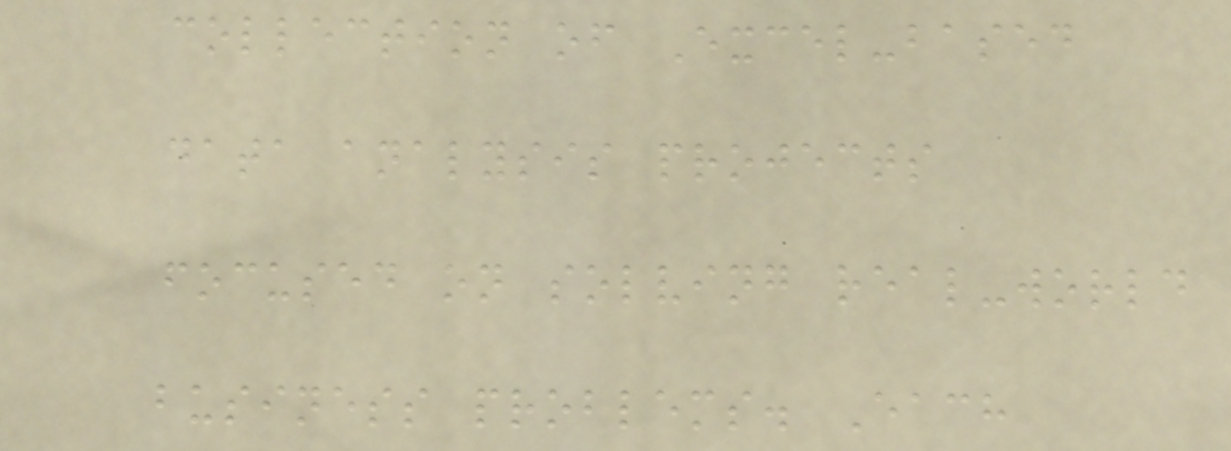collection of Excel-based
data analysis projects
focused on solving real-world
business problems. Each
